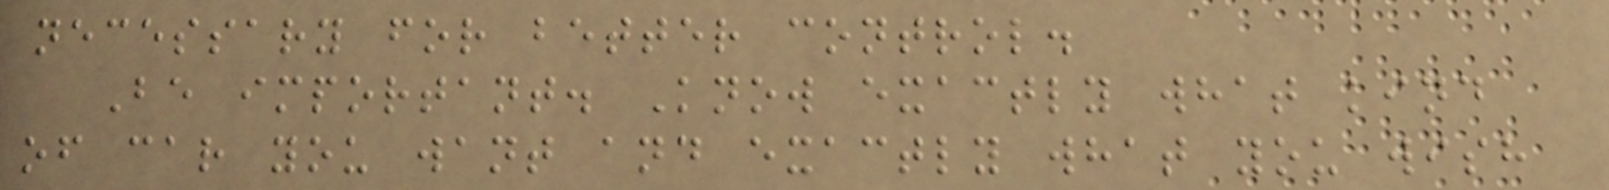necessary for better control.
Be important. Know exactly what kind
of car you want and exactly what you wish
